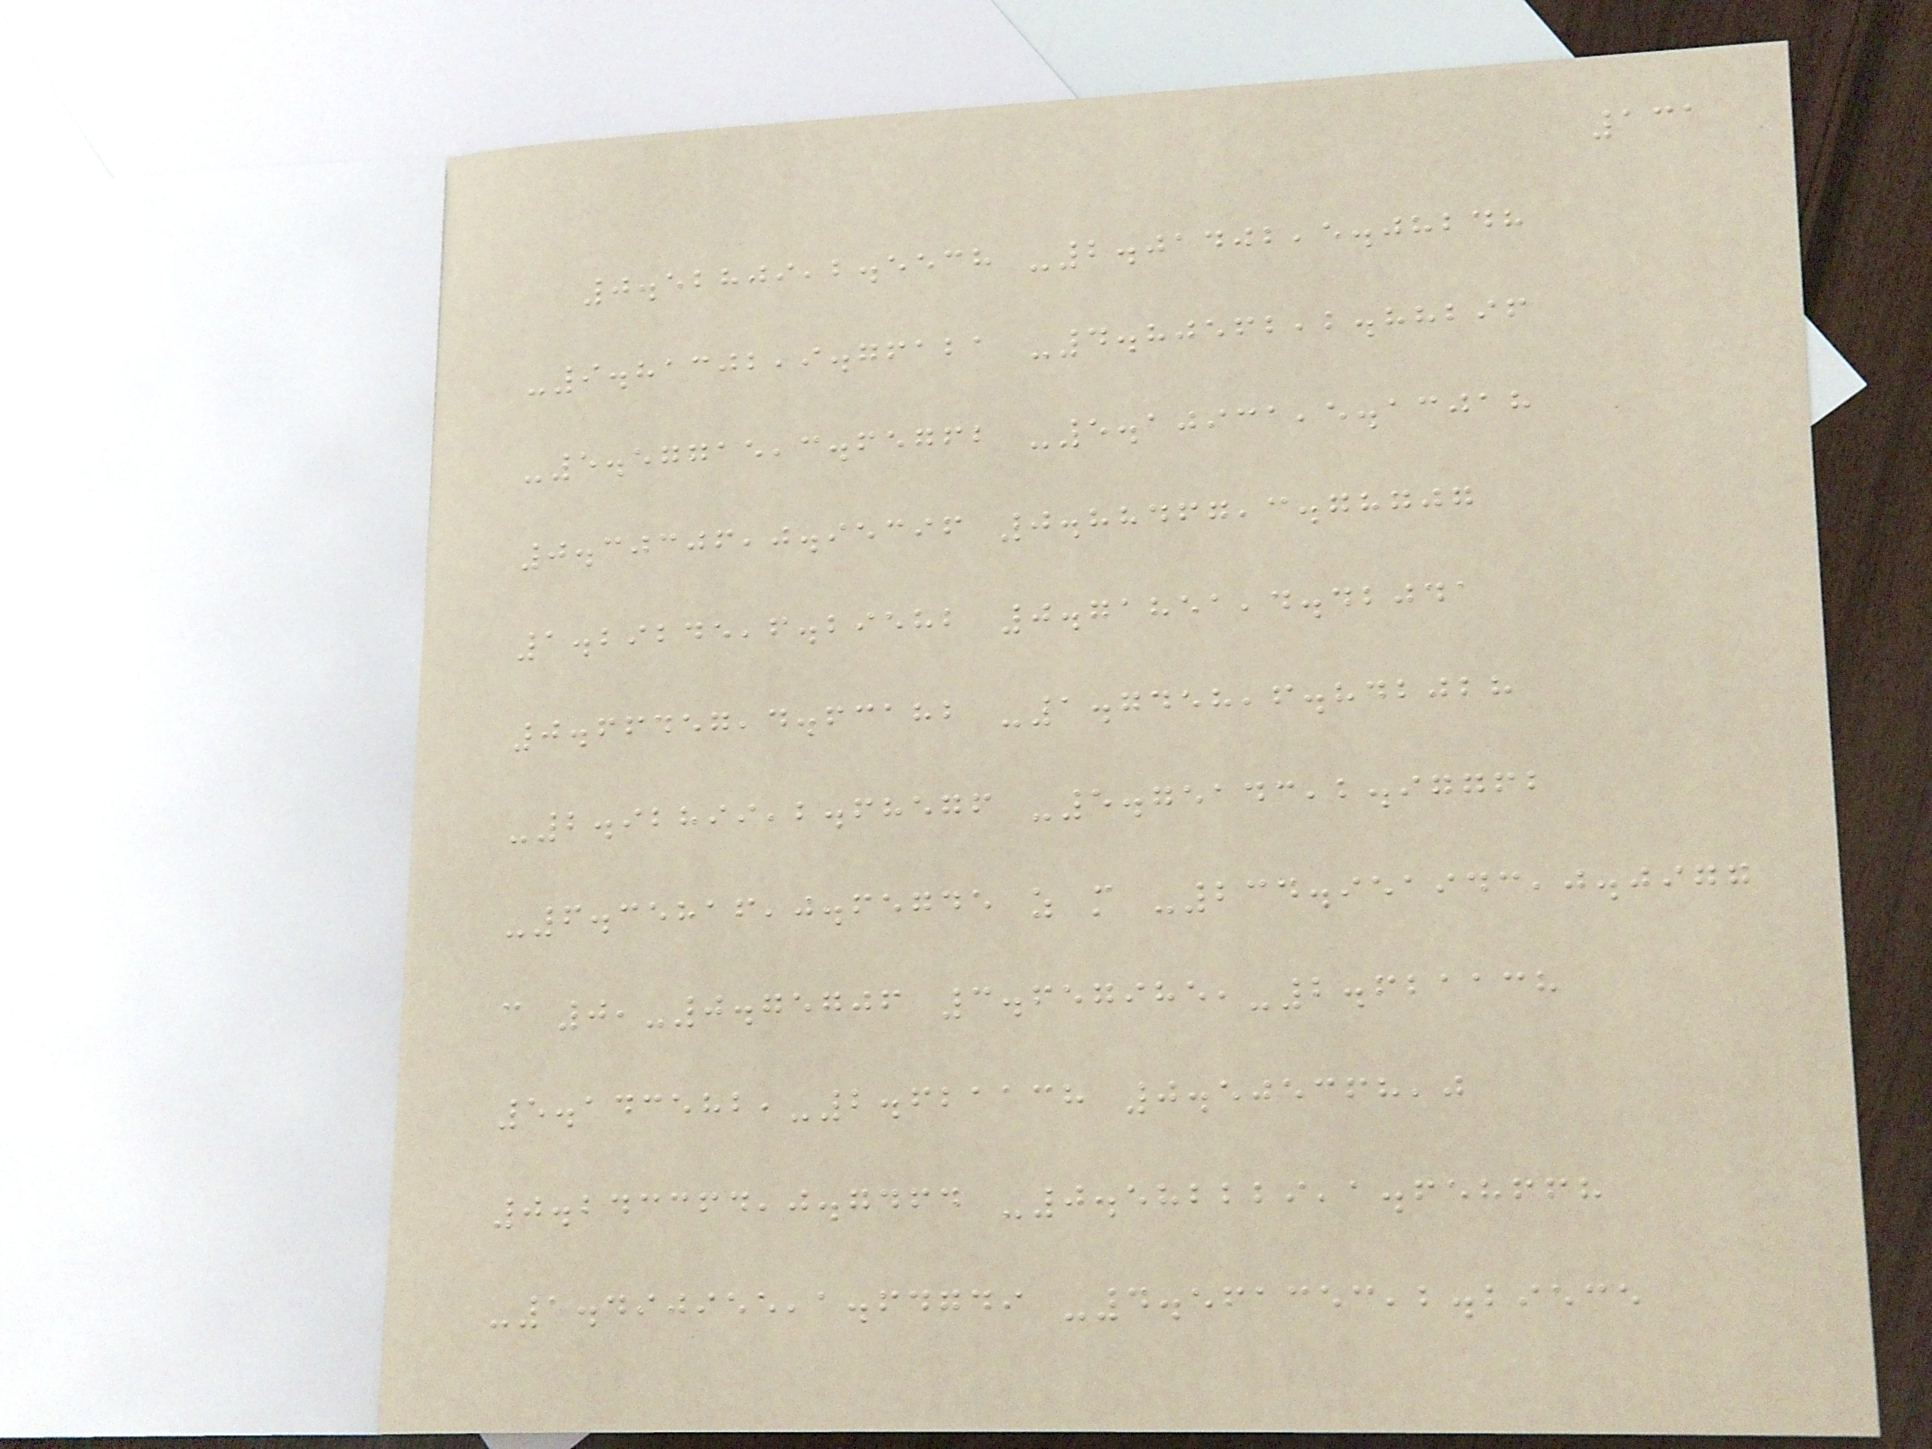131
0.52809,2.5538 -2.01402,5.08248
-9.81302,9.76121 -4.80562,2.88296
-5.57715,3.65762 -5.10931,5.13018
0.30306,0.95396 0.88467,3.78707
1.29245,6.29582 0.71851,4.42041
0.66457,4.63182 -1.7458,6.842028
-2.92899,2.68576 -5.75143,2.97762
-6.35816,0.65745 z m -234.951943,0.0977
c 0,-0.75706 3.657985,-2.621138
5.143582,-2.621138 0.505368,0
0.243364,0.7464 -0.582229,1.658668
-1.490955,1.64749 -4.561353,2.29535
